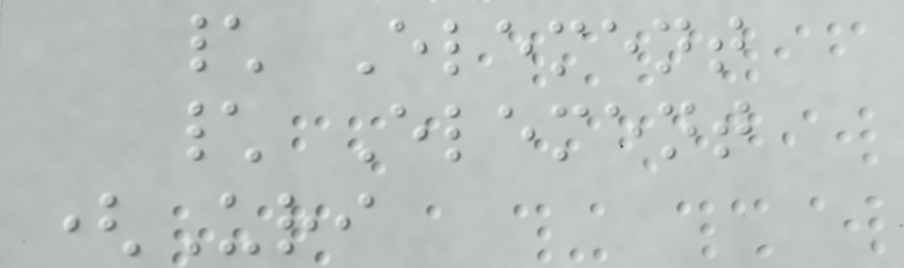\ Element
\ Element
(Uri
